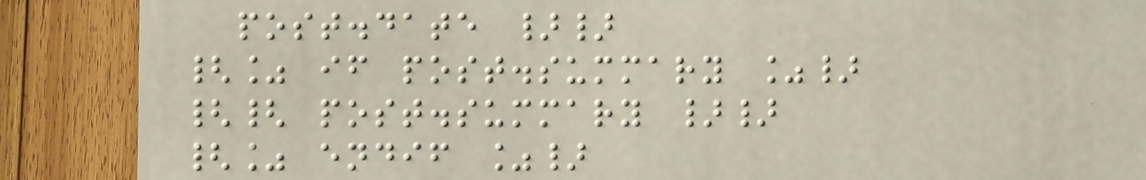post.date }}
{% if post.summary %}
{{ post.summary }}
{% endif %}
